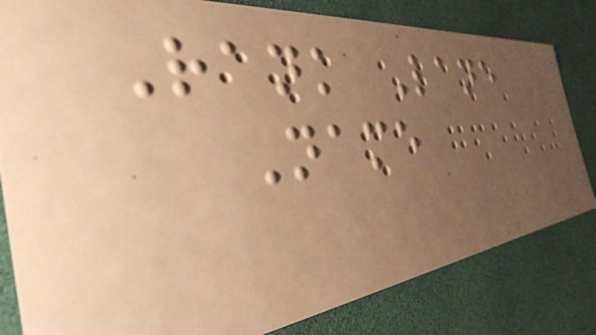Rank Lane
Name
